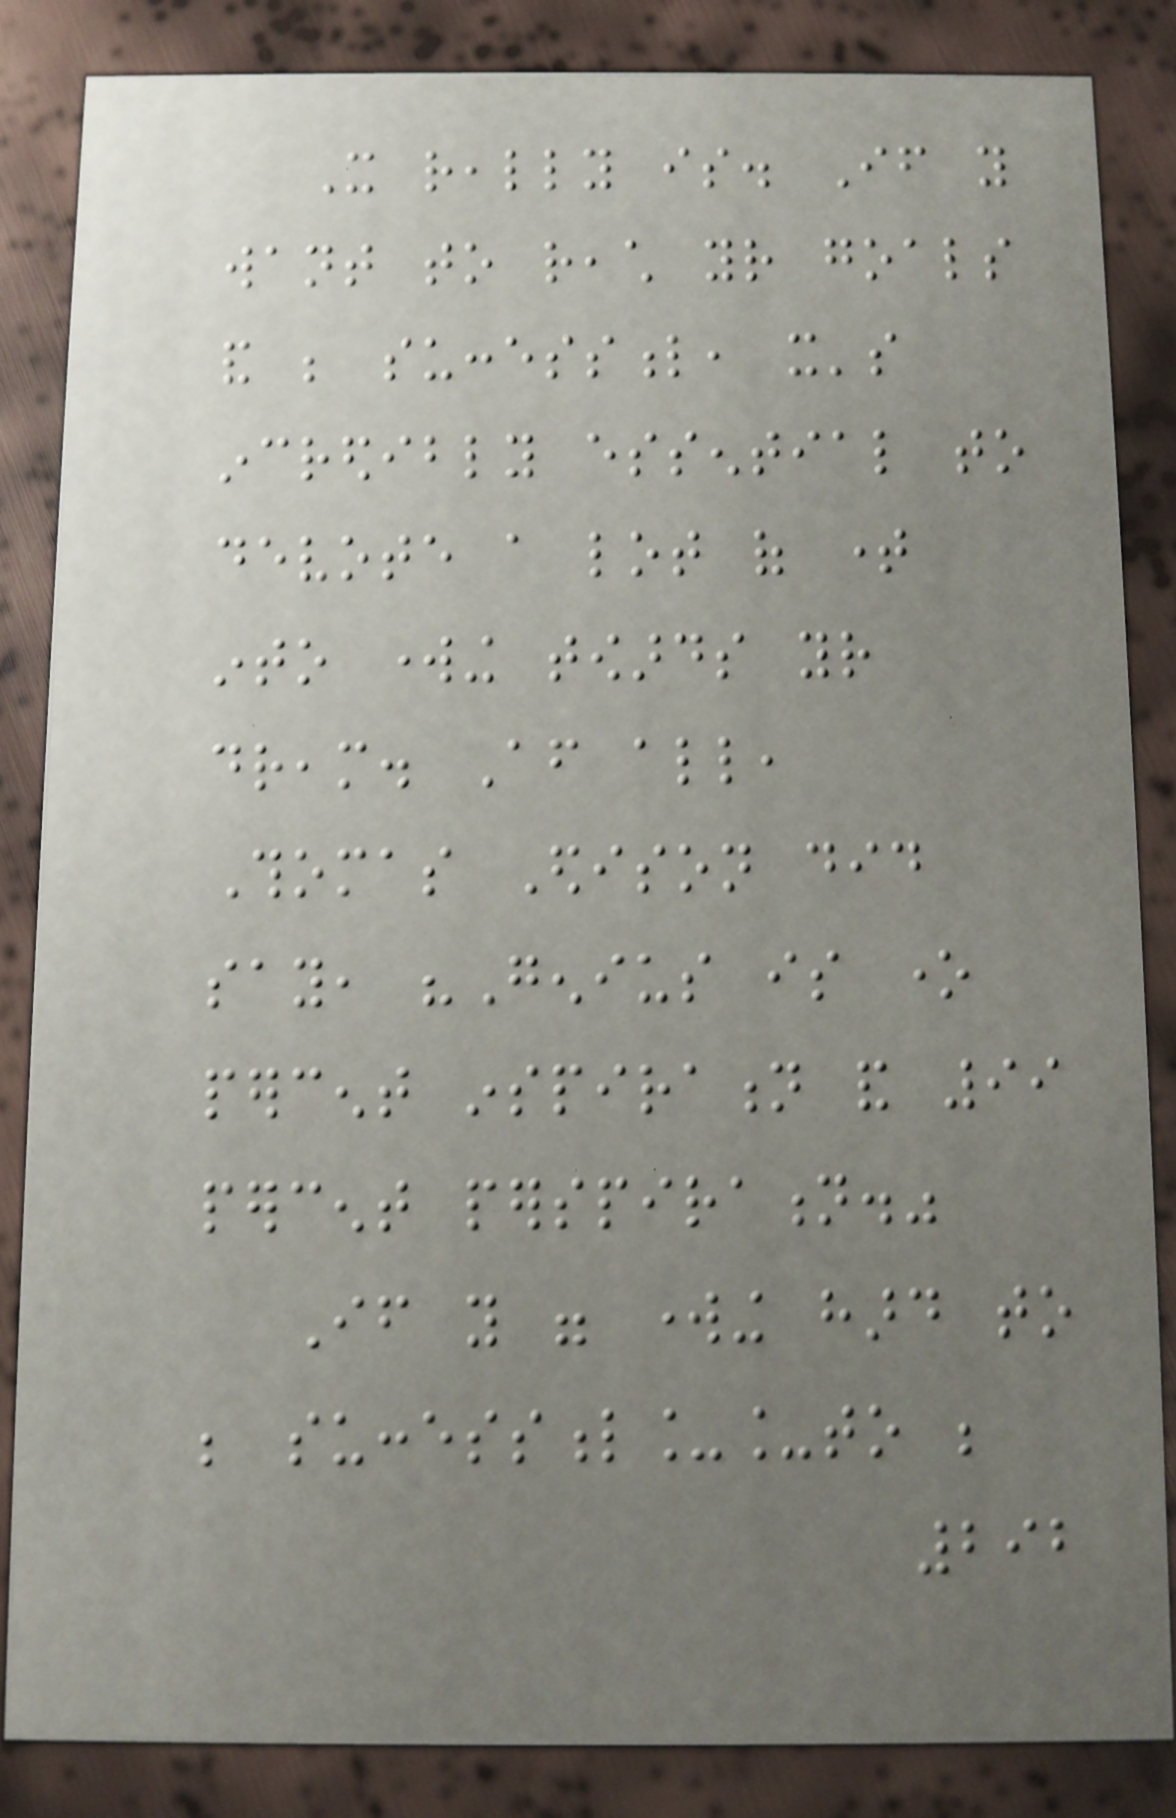It really is. If you
want to reach your goals
and be successful, it's
incredibly essential to
devote a lot of time
into working towards your
dream. After all,
Thomas Edison did
say, "Genius is one
percent inspiration and 99
percent perspiration."
If you were working hard to
be successful__to be
292
